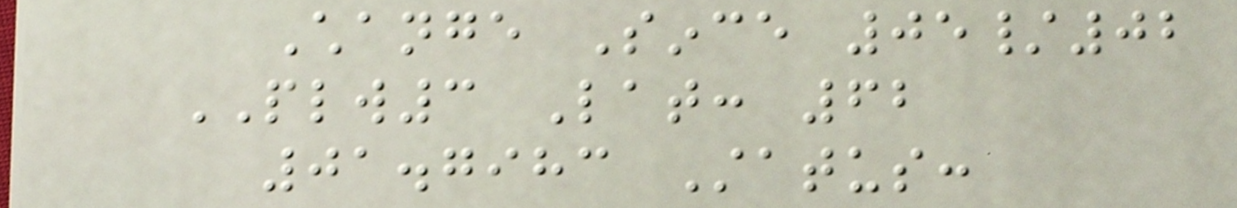Change Since 05/02
PLW3 Lat: 62
01.7983 Status:
